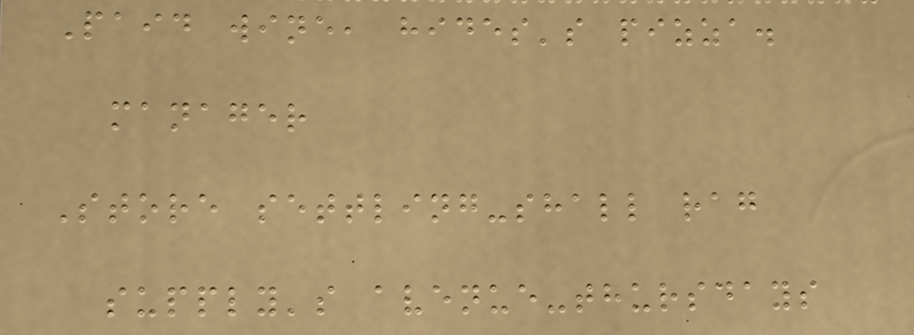Paid wine, hides's pizza.
manager
Store settling-shall rag
supply's avenue-thursdays
